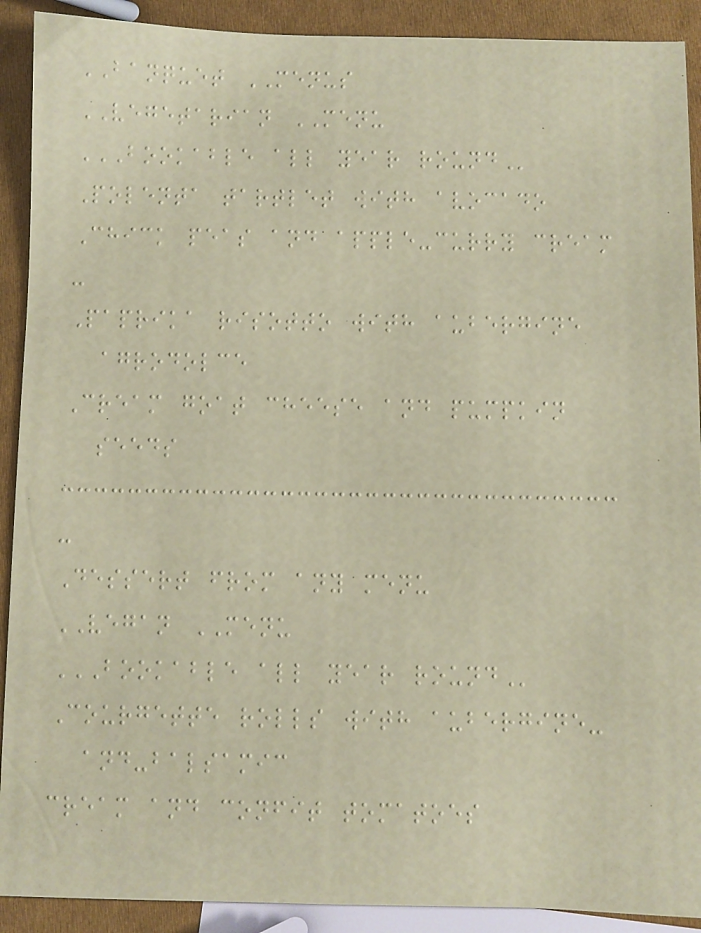BANQUET MENUS
VEGETARIAN MENU
BOOKABLE ALL YEAR ROUND
Polenta tartlet with avocado
Chick peas and apple-curry cream
-
Paprika risotto with aubergine
agrodolce
Cream goat cheese and pumpkin
seeds
-
Dessert from any menu
VEGAN MENU
BOOKABLE ALL YEAR ROUND
Courgette rolls with aubergine-
and-balsamic
cream and confit tomatoes
